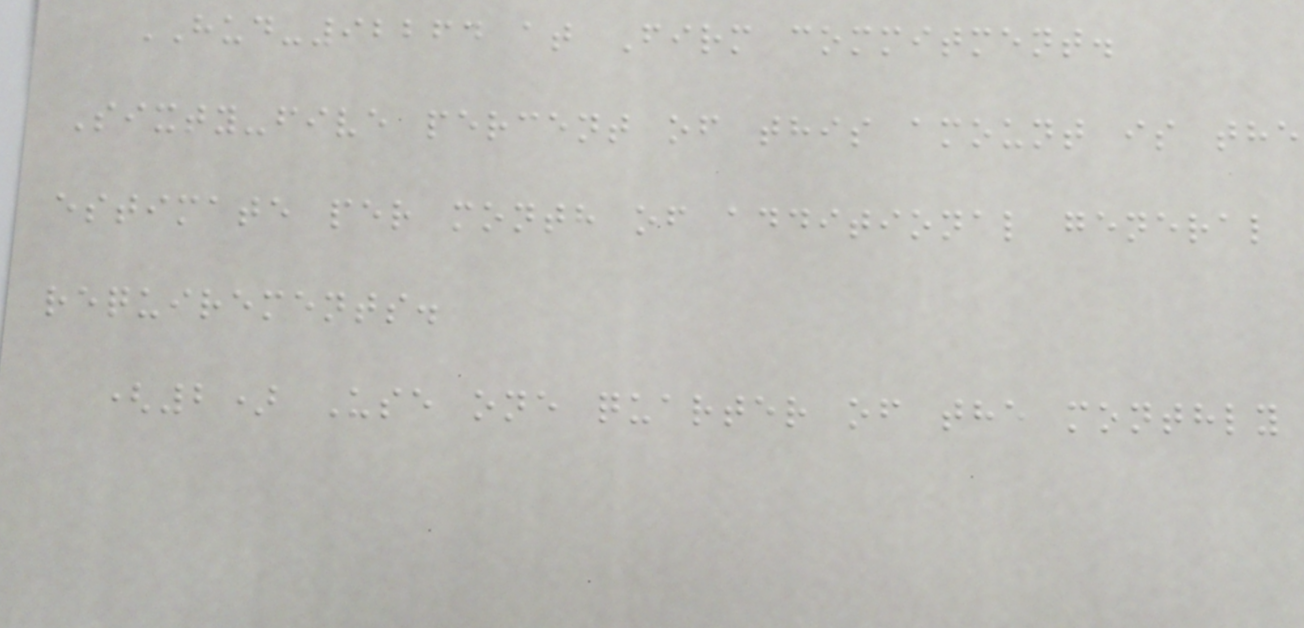HUD-92264 at Firm commitment.
Sixty-five percent of this amount is the
estimate per month of additional general
requirements.
(2) Use one quarter of the monthly
